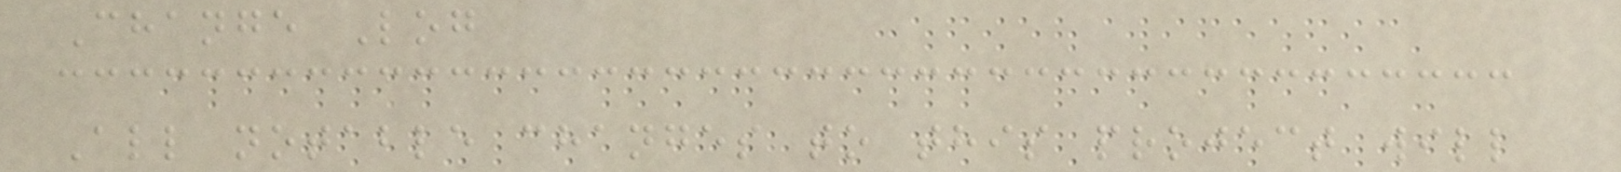Change Log
All notable changes to this project will
